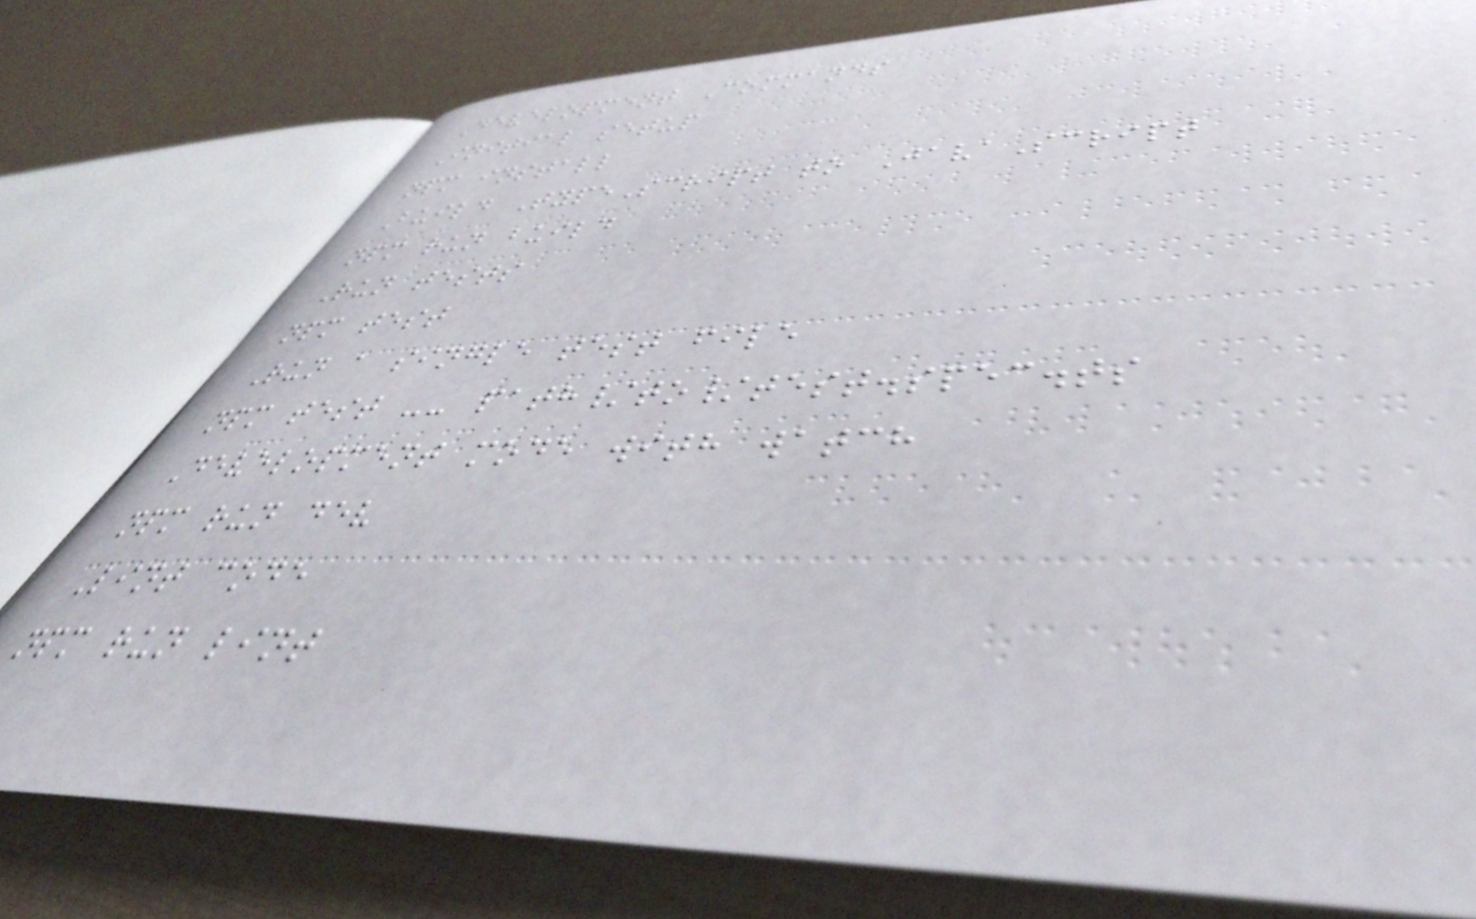Development Commands
Initial setup
npm install
Build TypeScript to JavaScript
npm run build
Run tests
npm test
Run a single test file
npm test -- path/to/test.spec.ts
Development mode with watch
npm run dev
Lint code
npm run lint
